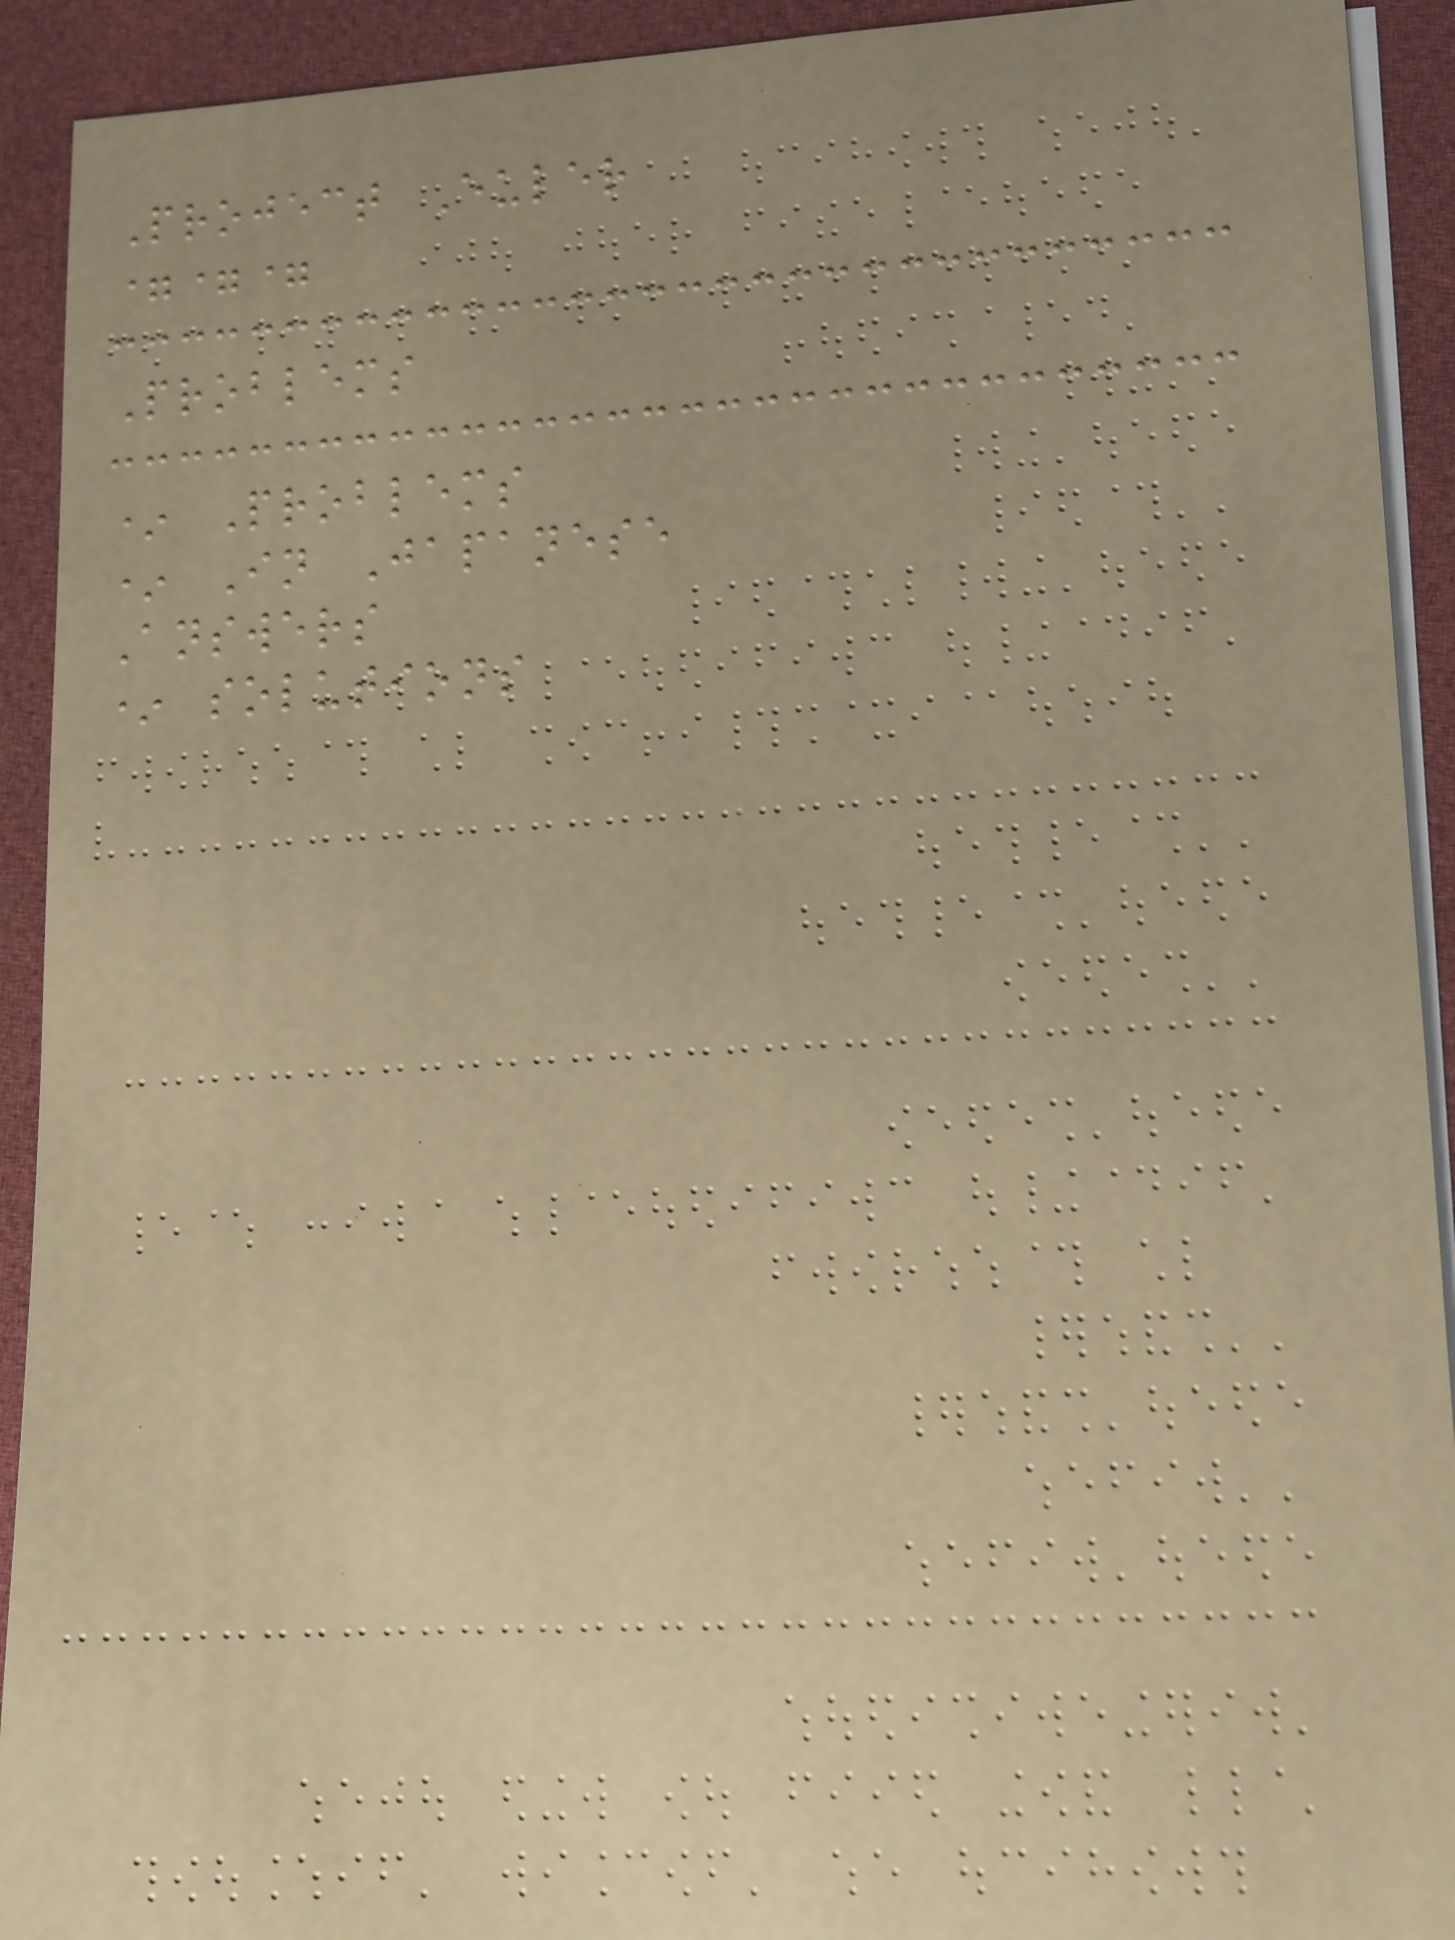Project Euler
===
Problems
* Problems
* In Japanese
Answers
* solutions
